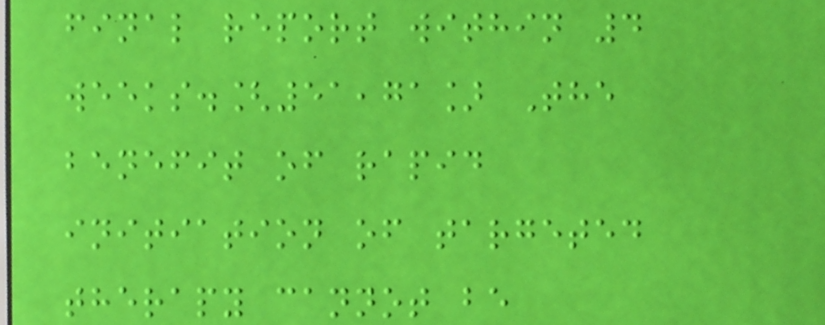final report within 4
weeks.[51,71] The
benefit of rapid
initiation of targeted
therapy cannot be
